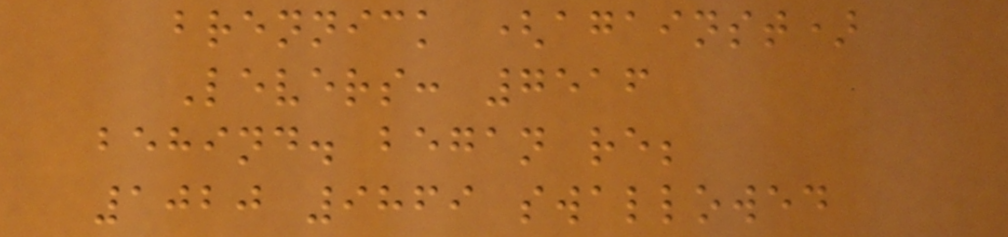brennick (against)
Levers: 7516
behind. began re;
1020 9869 swallowed
